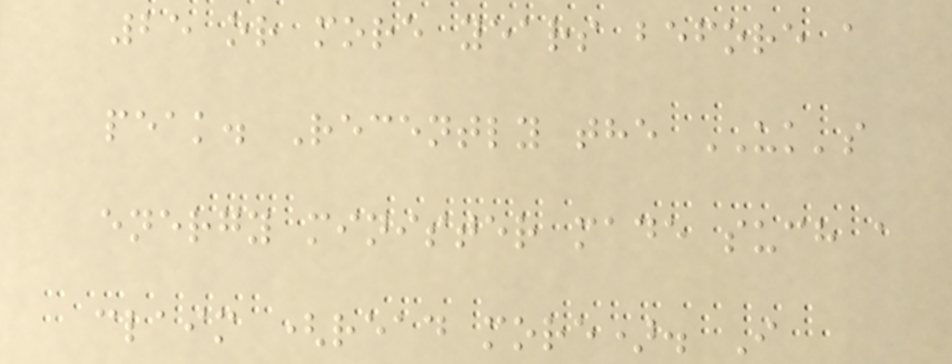25 or more years before a
peak. Recently the UK's
energy minister made such a
claim (read more). I
